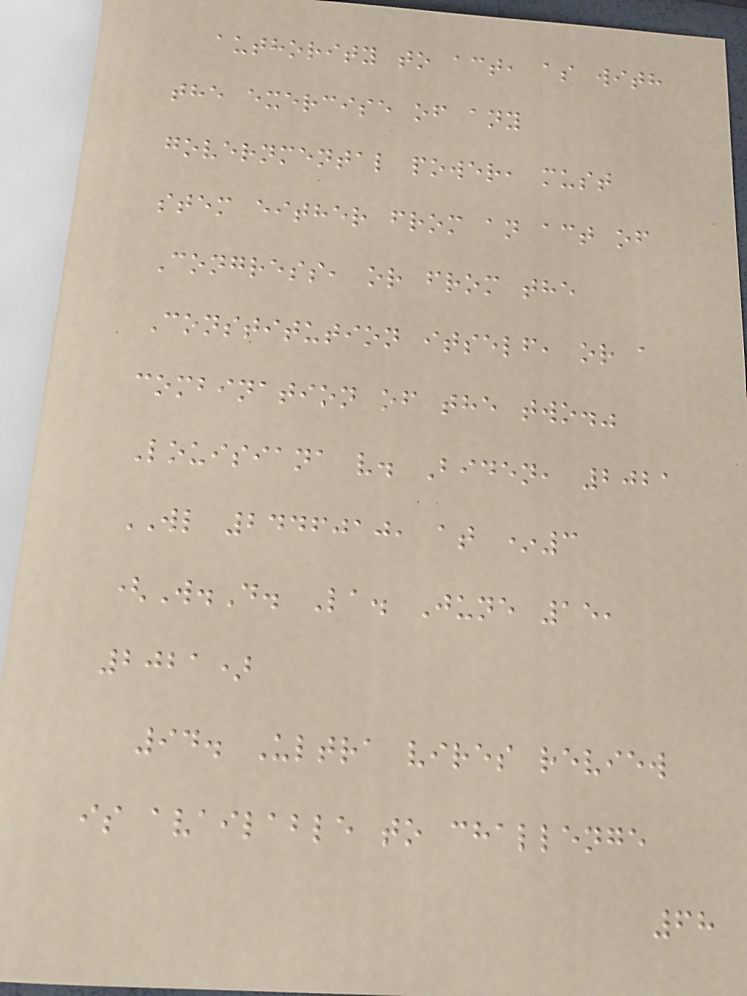authority to act, as with
the exercise of any
governmental power, must
stem either from an act of
Congress, or from the
Constitution itself, or a
combination of the two."
Louisiana v. Biden, 2021
WL 2446010, at *3
(W.D. La. June 15,
2021)
94. Ultra vires review
is available to challenge
68
